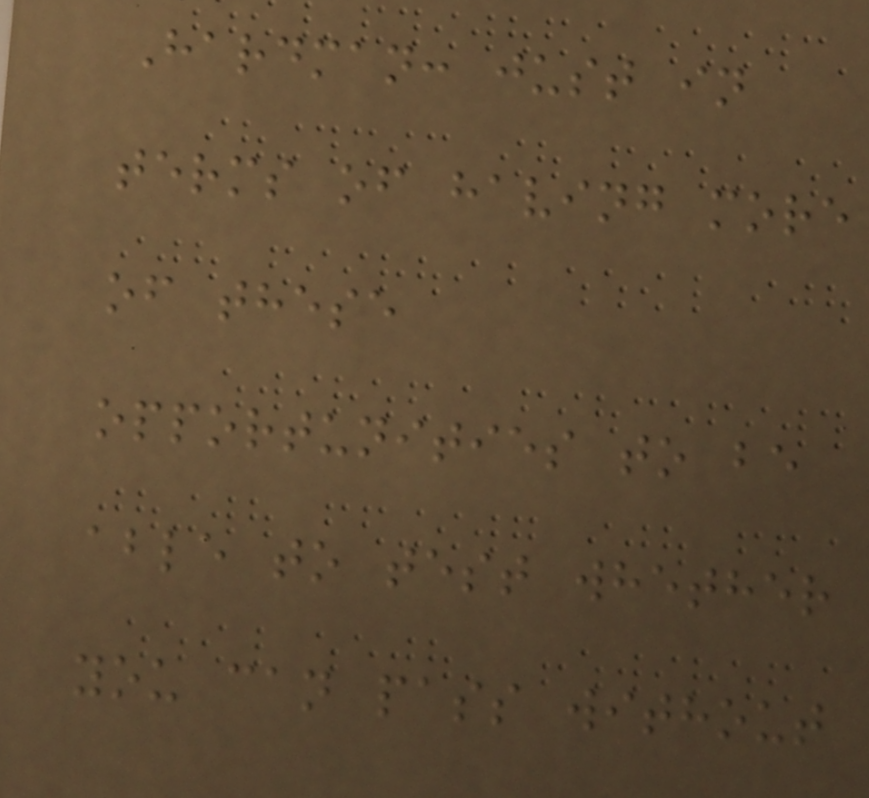Hardman: just in
terms of having more
of these
opportunities to be
able to test whether
you can pass without
